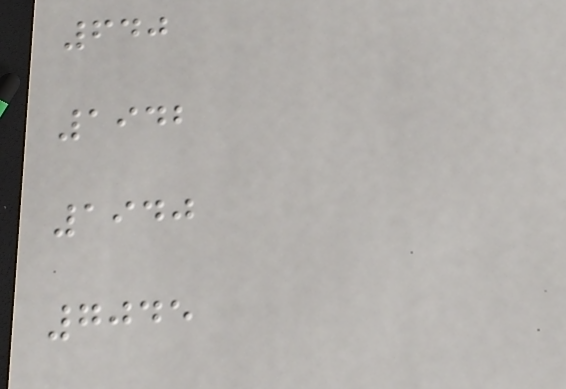640
1942
1940
7045
